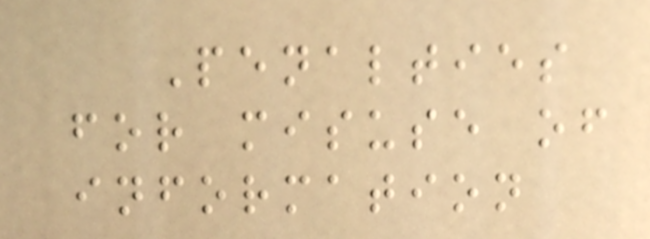Penalties
for misuse of
information
